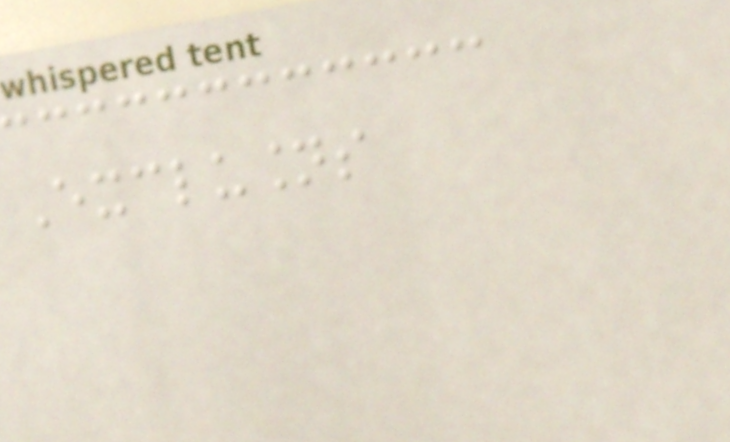Exclusions
